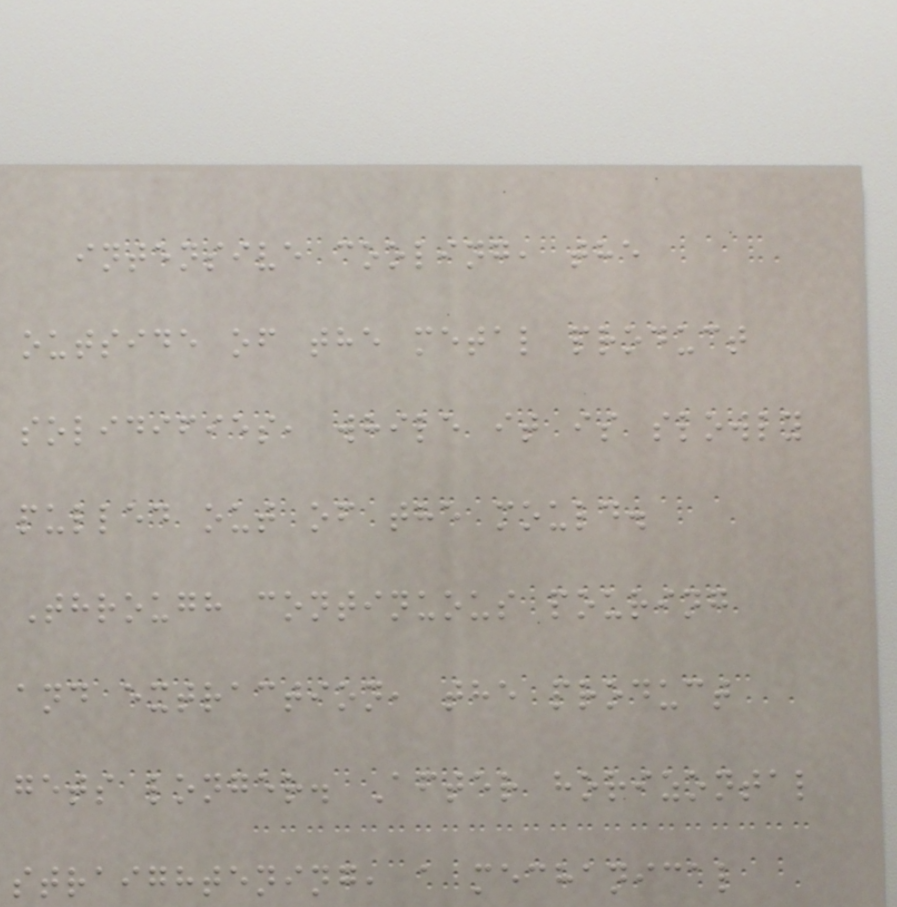intensive cooling, the
outside of the metal product
solidifies, while it is slowly
pulled out of the mould.
Through continuous pouring
and extraction, the product
gets longer. After horizontal
straightening, a mechanical
